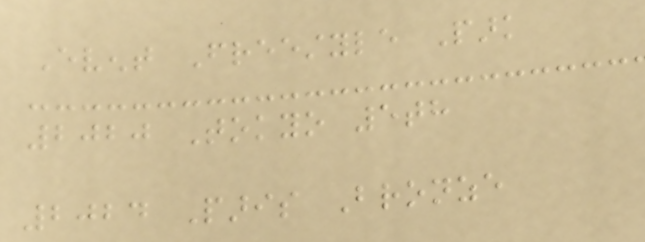Event Freestyle Park
2020 Tokyo 5th
2024 Paris Bronze
